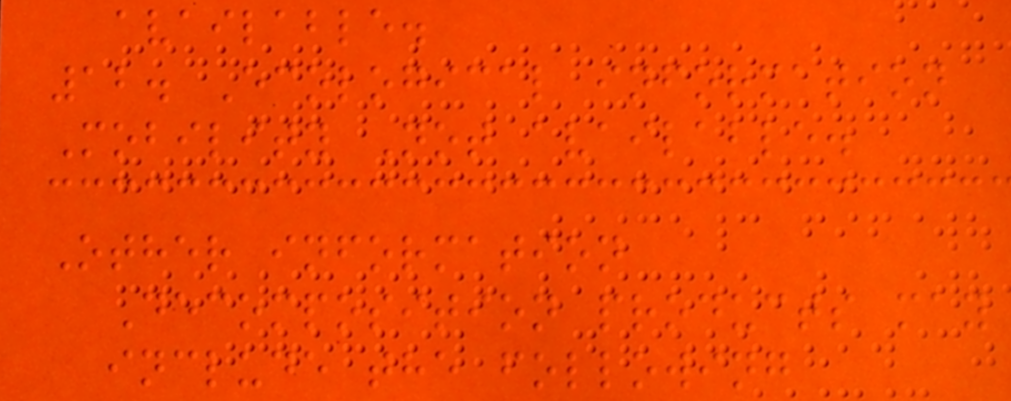available.
12. Ecological information
Mobility Not available.
Other information
Decomposition products may
include the following
